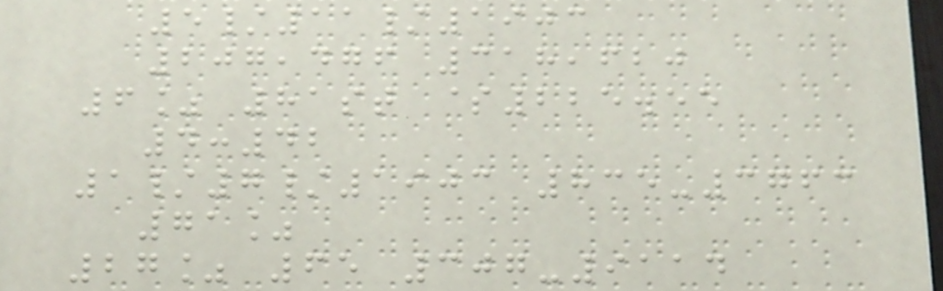5/11/1903
207,476 318,620
6% 81st $225.55
4:42
1/7/1903 835-3763
71%
27% 65 307-9114
